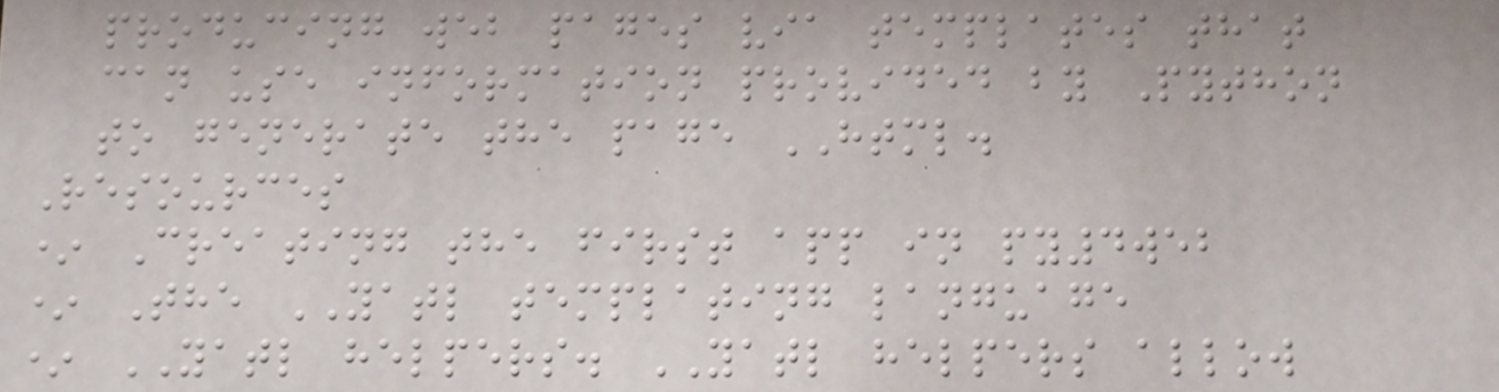producing web pages via templates that
can use information provided by Python
to generate the page HTML.
Resources
* Creating the first app in py4web
* The YATL templating language
* YATL helpers. YATL helpers allow
